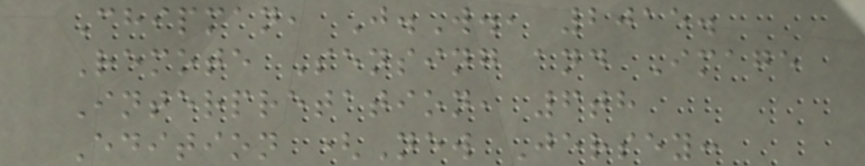Chipman, J.W., 2015.
Remote Sensing and Image
Interpretation, 6th
Edition (New Jersey:
